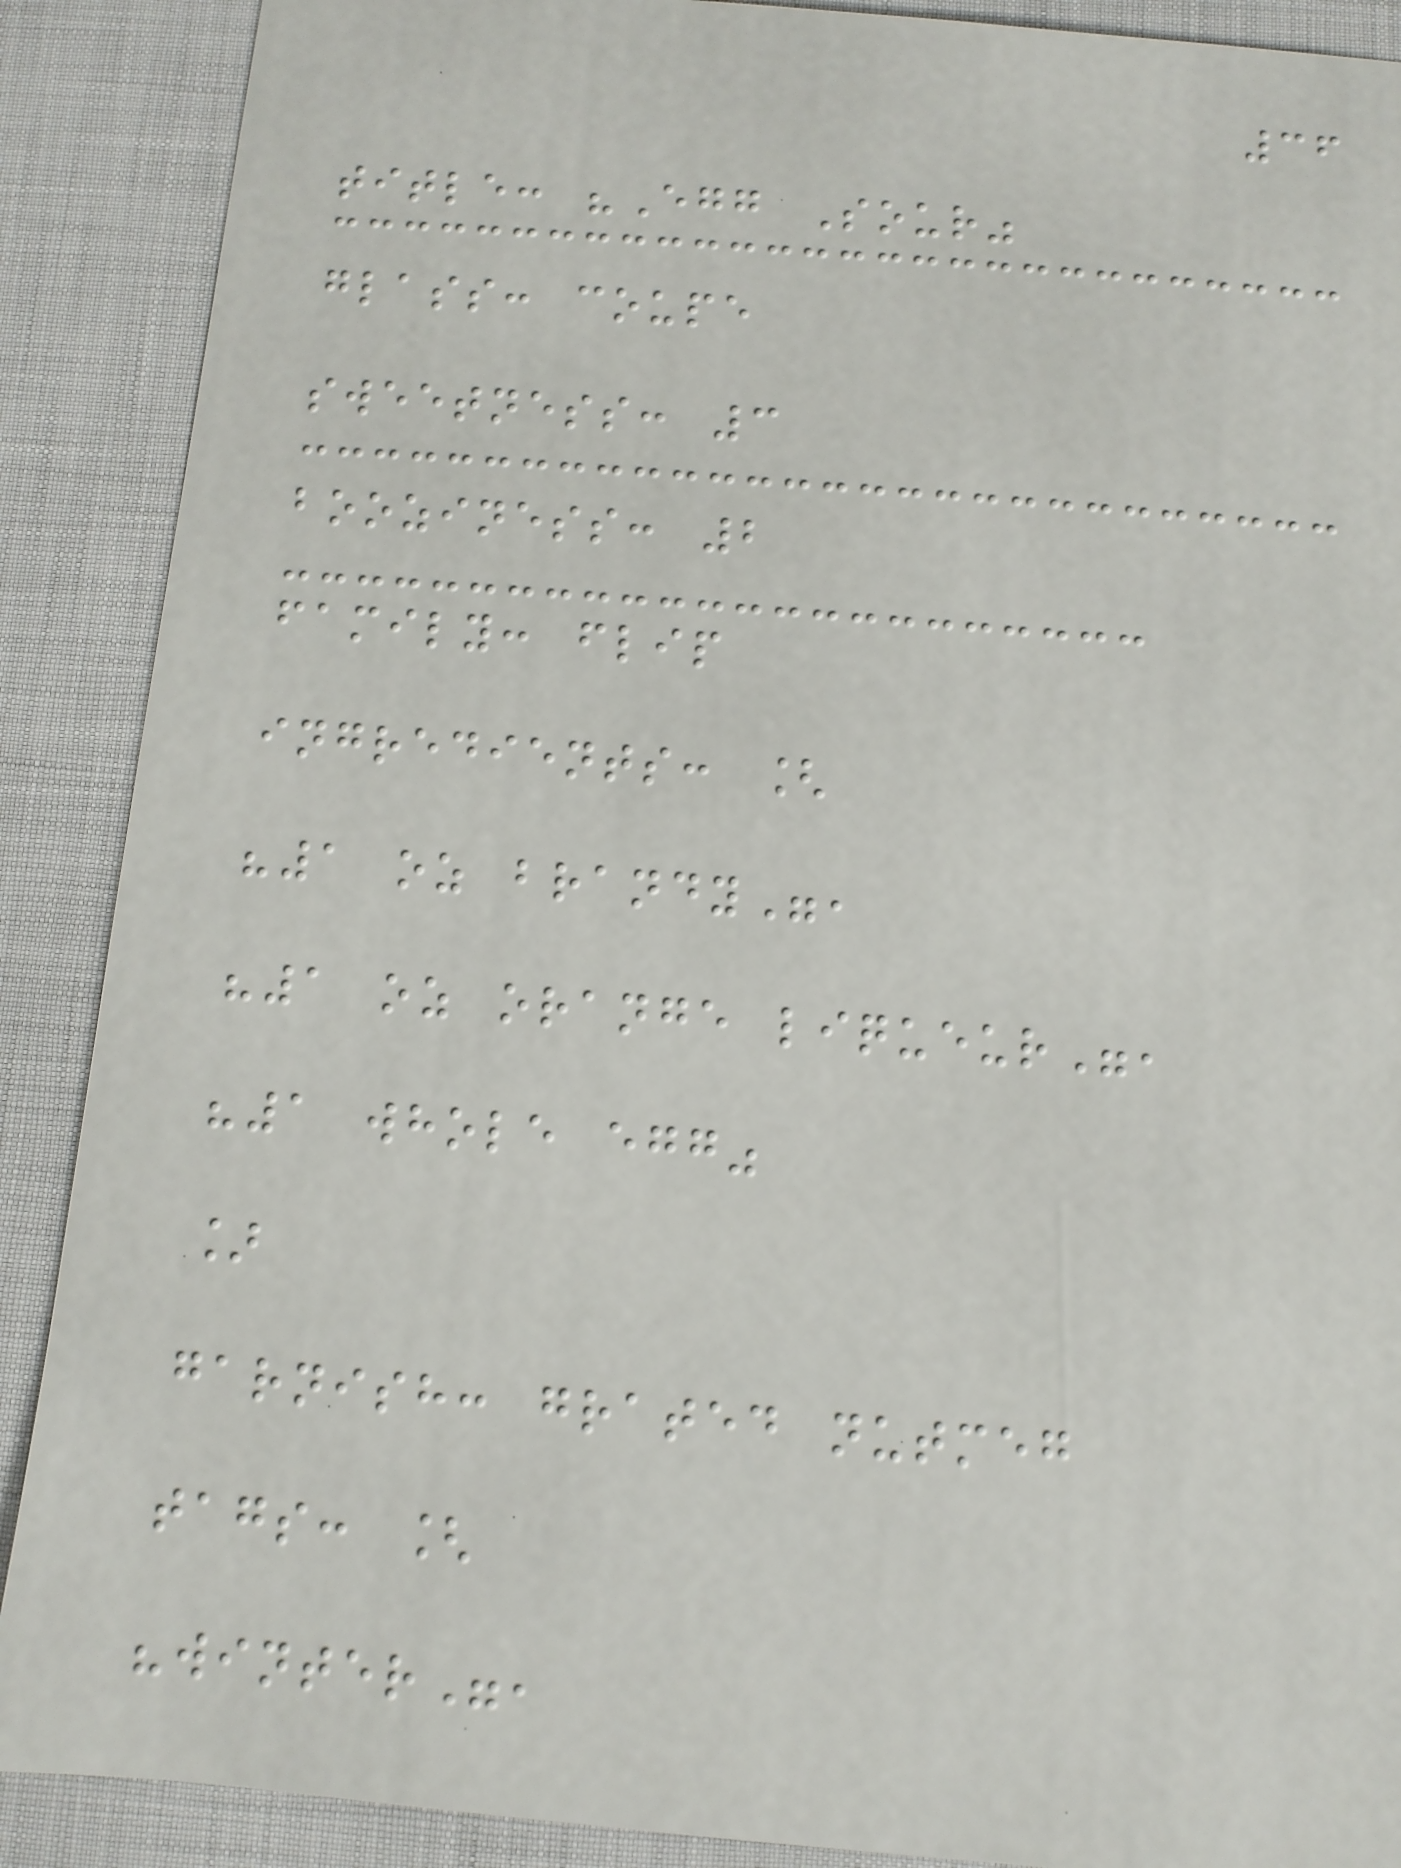36
title: "Egg Sour"
glass: coupe
sweetness: 3
booziness: 2
family: flip
ingredients: [
"1 oz brandy",
"1 oz orange liqueur",
"1 whole egg"
]
garnish: grated nutmeg
tags: [
"winter",
